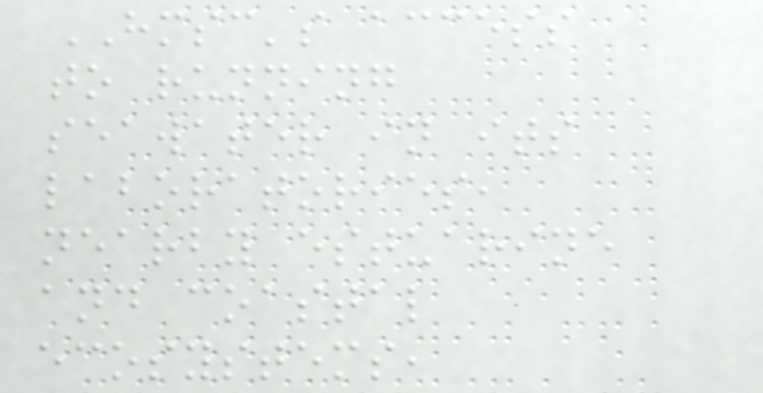HMSC's access
to running
seawater in its
laboratories,
nearby estuarine
and coastal
ecosystems,
